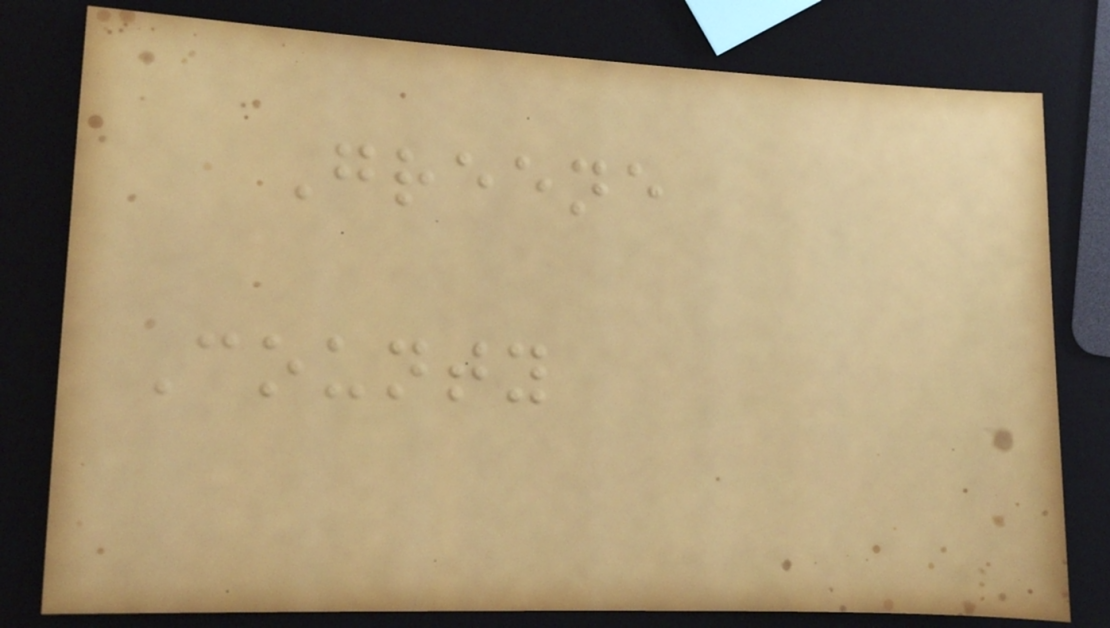Greene
County
